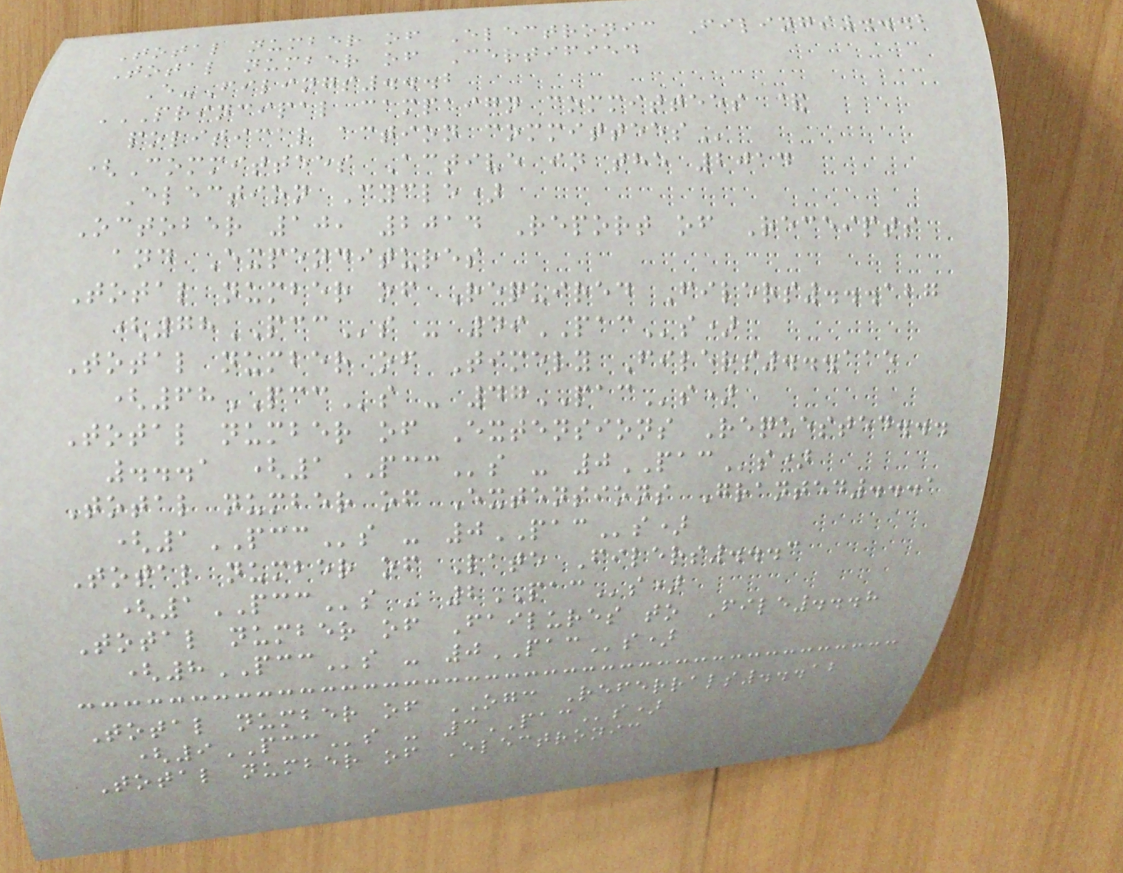Total number of Electronic Filings...2
Total number of Certified
E-Filings...2
PRINCIPAL CAMPAIGN COMMITTEES &
POLITICAL ACTION COMMITTEES
(Committees Active in the 2014
Election Cycle)
October 10, 2014 Report of Receipts
and Expenditures
Total number of Required Filers...127
(78PCCs - 49PACs)
Total number of Timely Filers...115
(68PCCs - 47PACs)
Total number of Extensions Requested...
...1 (1PCCs - 0PACs)
Total number of Extensions Granted...1
(1PCCs - 0PACs)
Total number of Late Filers...3
(1PCCs - 2PACs)
Total number of Failures to File...8
(8PCCs - 0PACs)
Total number of OGC Referrals...12
(9PCCs - 3PACs)
Total number of Electronic
